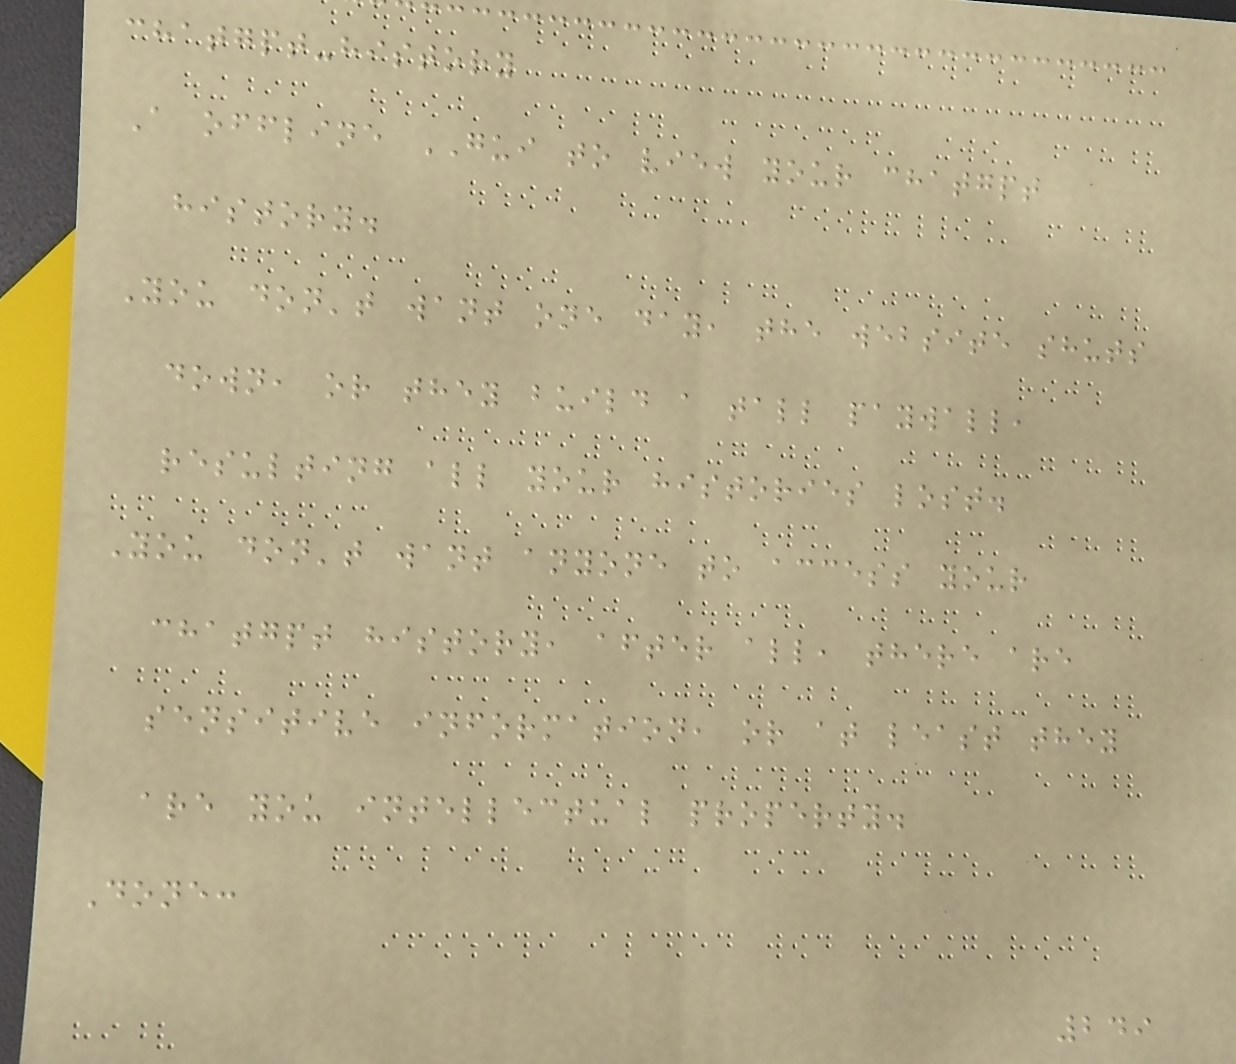chatgpt-history
A offline GUI to view your chatgpt
history.
You don't want one day, the website shuts
down, or they build a tall paywall,
resulting all your histories lost.
You don't want anyone to access your
chatgpt history, after all, there are
sensitive information, or at least they
are you intellectual property.
Done:
249
